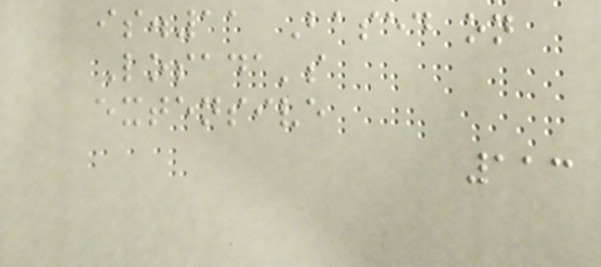is.11 Based on
Losada's
extensive
113
